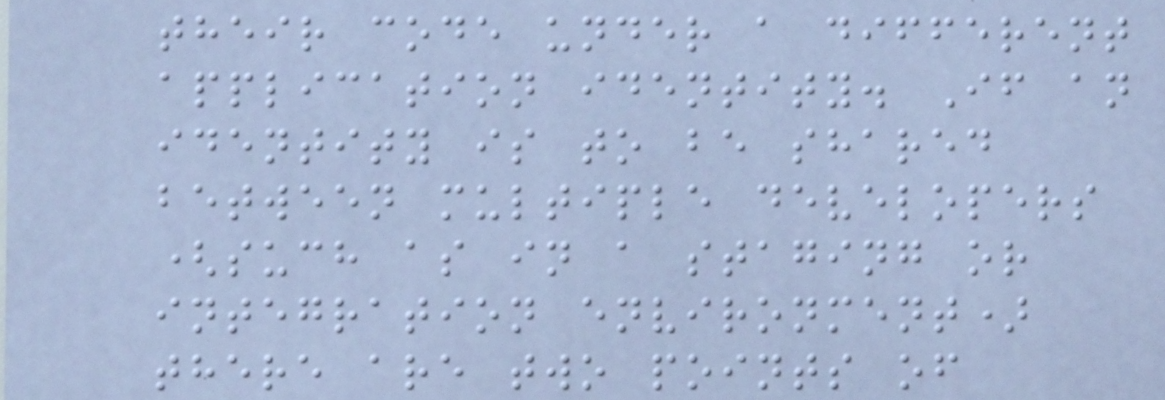their code under a different
application identity. If an
identity is to be shared
between multiple developers
(such as in a staging or
integration environment)
there are two points of
